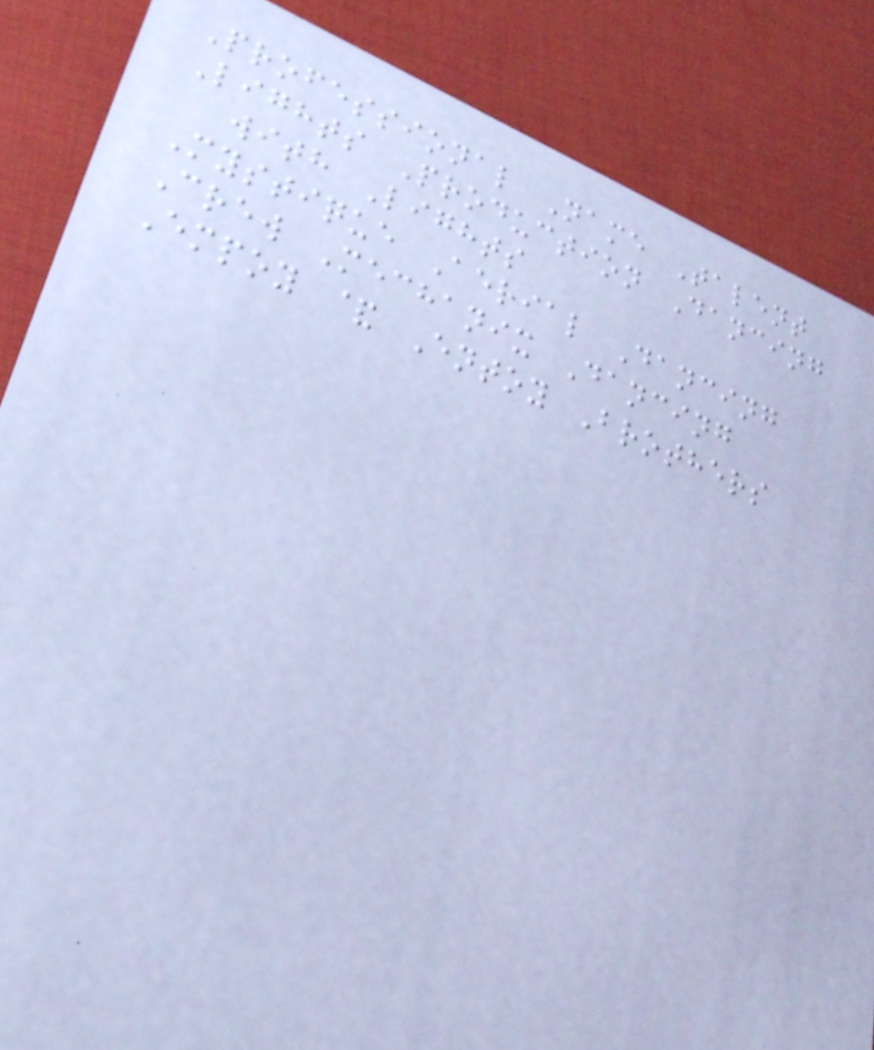Professional Name Talent
Lights Production Dancing
with Lights
Mystique Aerial Dancing
Crew Mechanix Dancing
Empoy & Entoy Brothers
